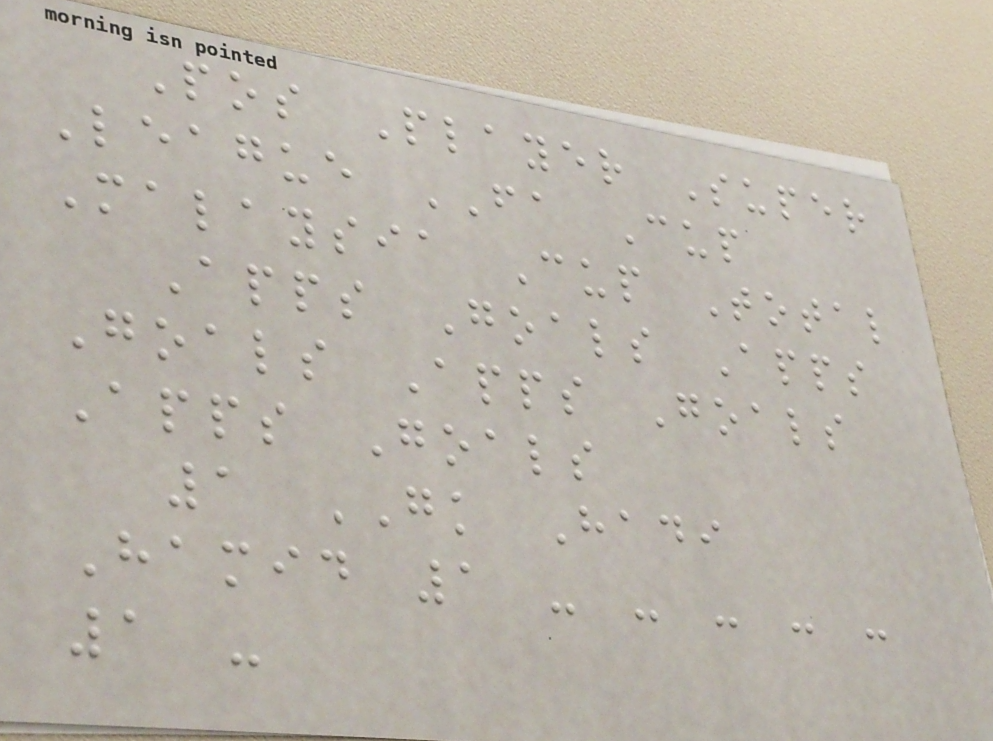Pos Player Super
League FA Cup
Malaysia Cup Total
Apps Goals Apps
Goals Apps Goals
Apps Goals
1 GK Hadi
Hamid 1 - - - - -
1 -
